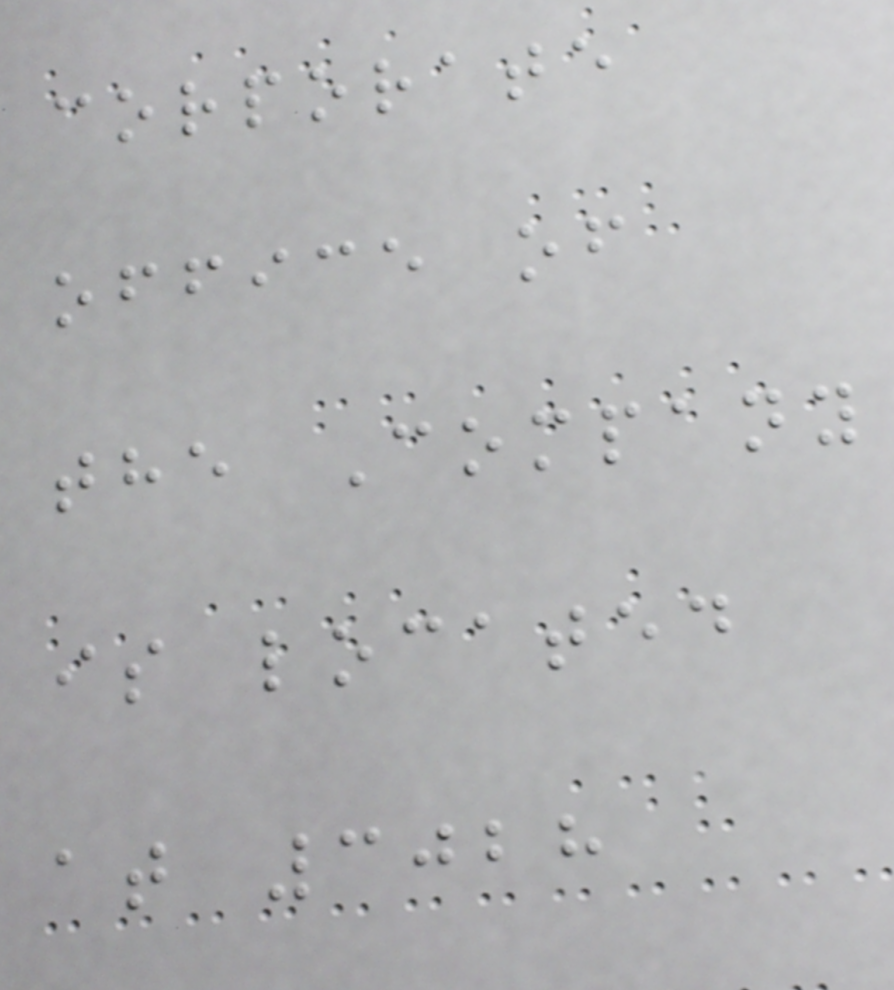corporate
office of
the Company
is located
at 3028
